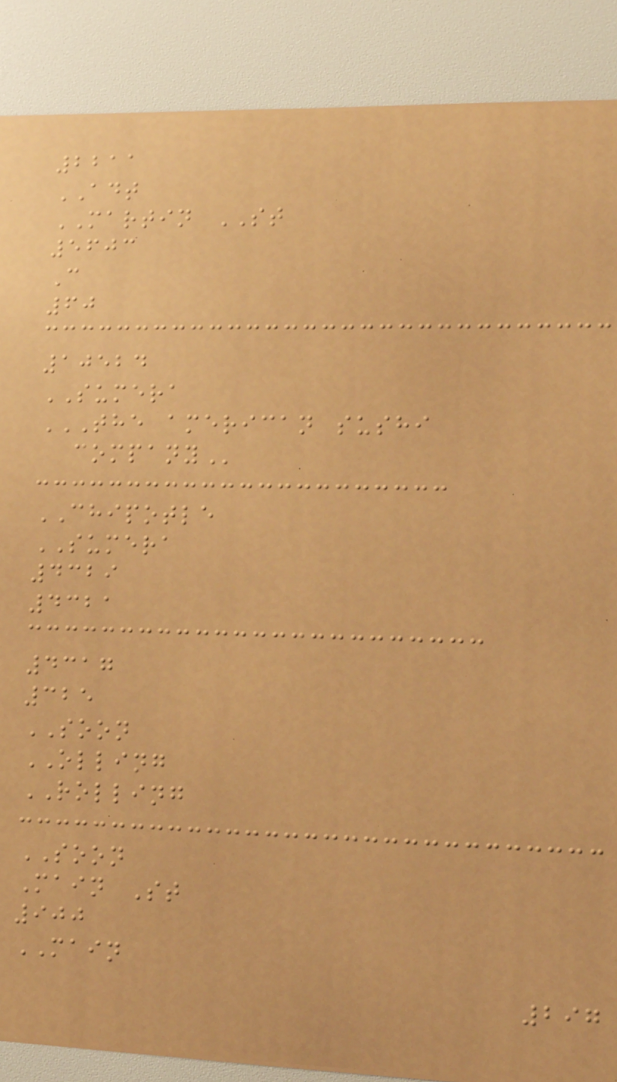2211
ADT
MARTIN ST
5603
C
60
10524
SUMERA
THE AMERICAN SUSHI
COMPANY
CHIPOTLE
SUMERA
4329
4321
4317
325
SOON
OLLING
ROLLING
SOON
Main St
900
MAIN
297
